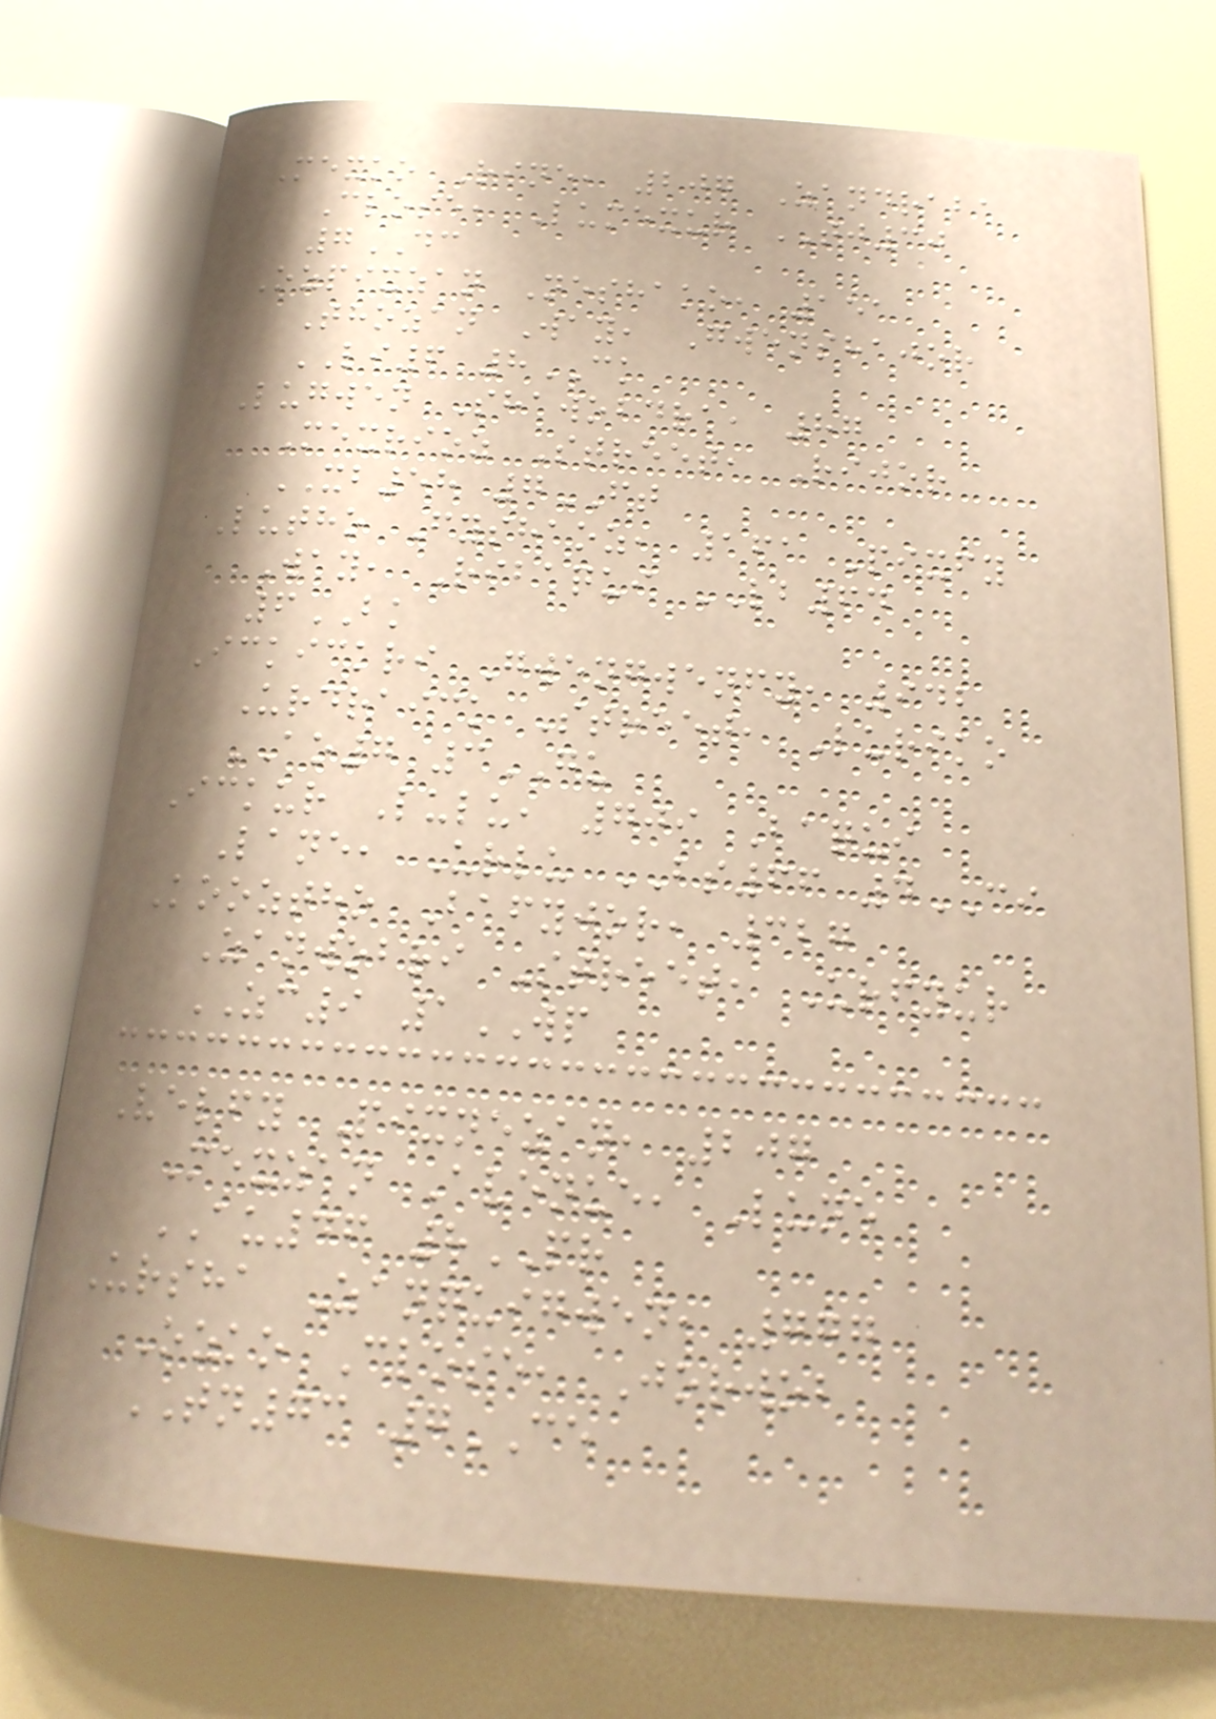Mexko Rine, 207 Zandraba
Close, Lumexur TJ30
7DC
Ozpixzan Neshako, 151
Thozan Way, Gwenshajor
LI6 8CK
Lugwen Shawobdra, 87
Mexrioz Street, Rijor
XB58 7FT
Lutho Fyshaoz, 161 Pixfy
Way, Ribaqui LB64
6BK
Ickickri Gwengwenfy, 942
Urdraick Street, Luriko
AO7 3GU
Ickur Lulu, 709 Baqui
Lane, Urlu BS66 4CI
Kooztho Bafyjor, 327
Zanwobri Street, Urfyur
ZC9 1WP
Velfy Pixnezan, 207
Mexzan Avenue, Lune
AU46 8PR
Ursha Zanquigwen, 777
Ozko Close, Jorwob
TN73 7CE
